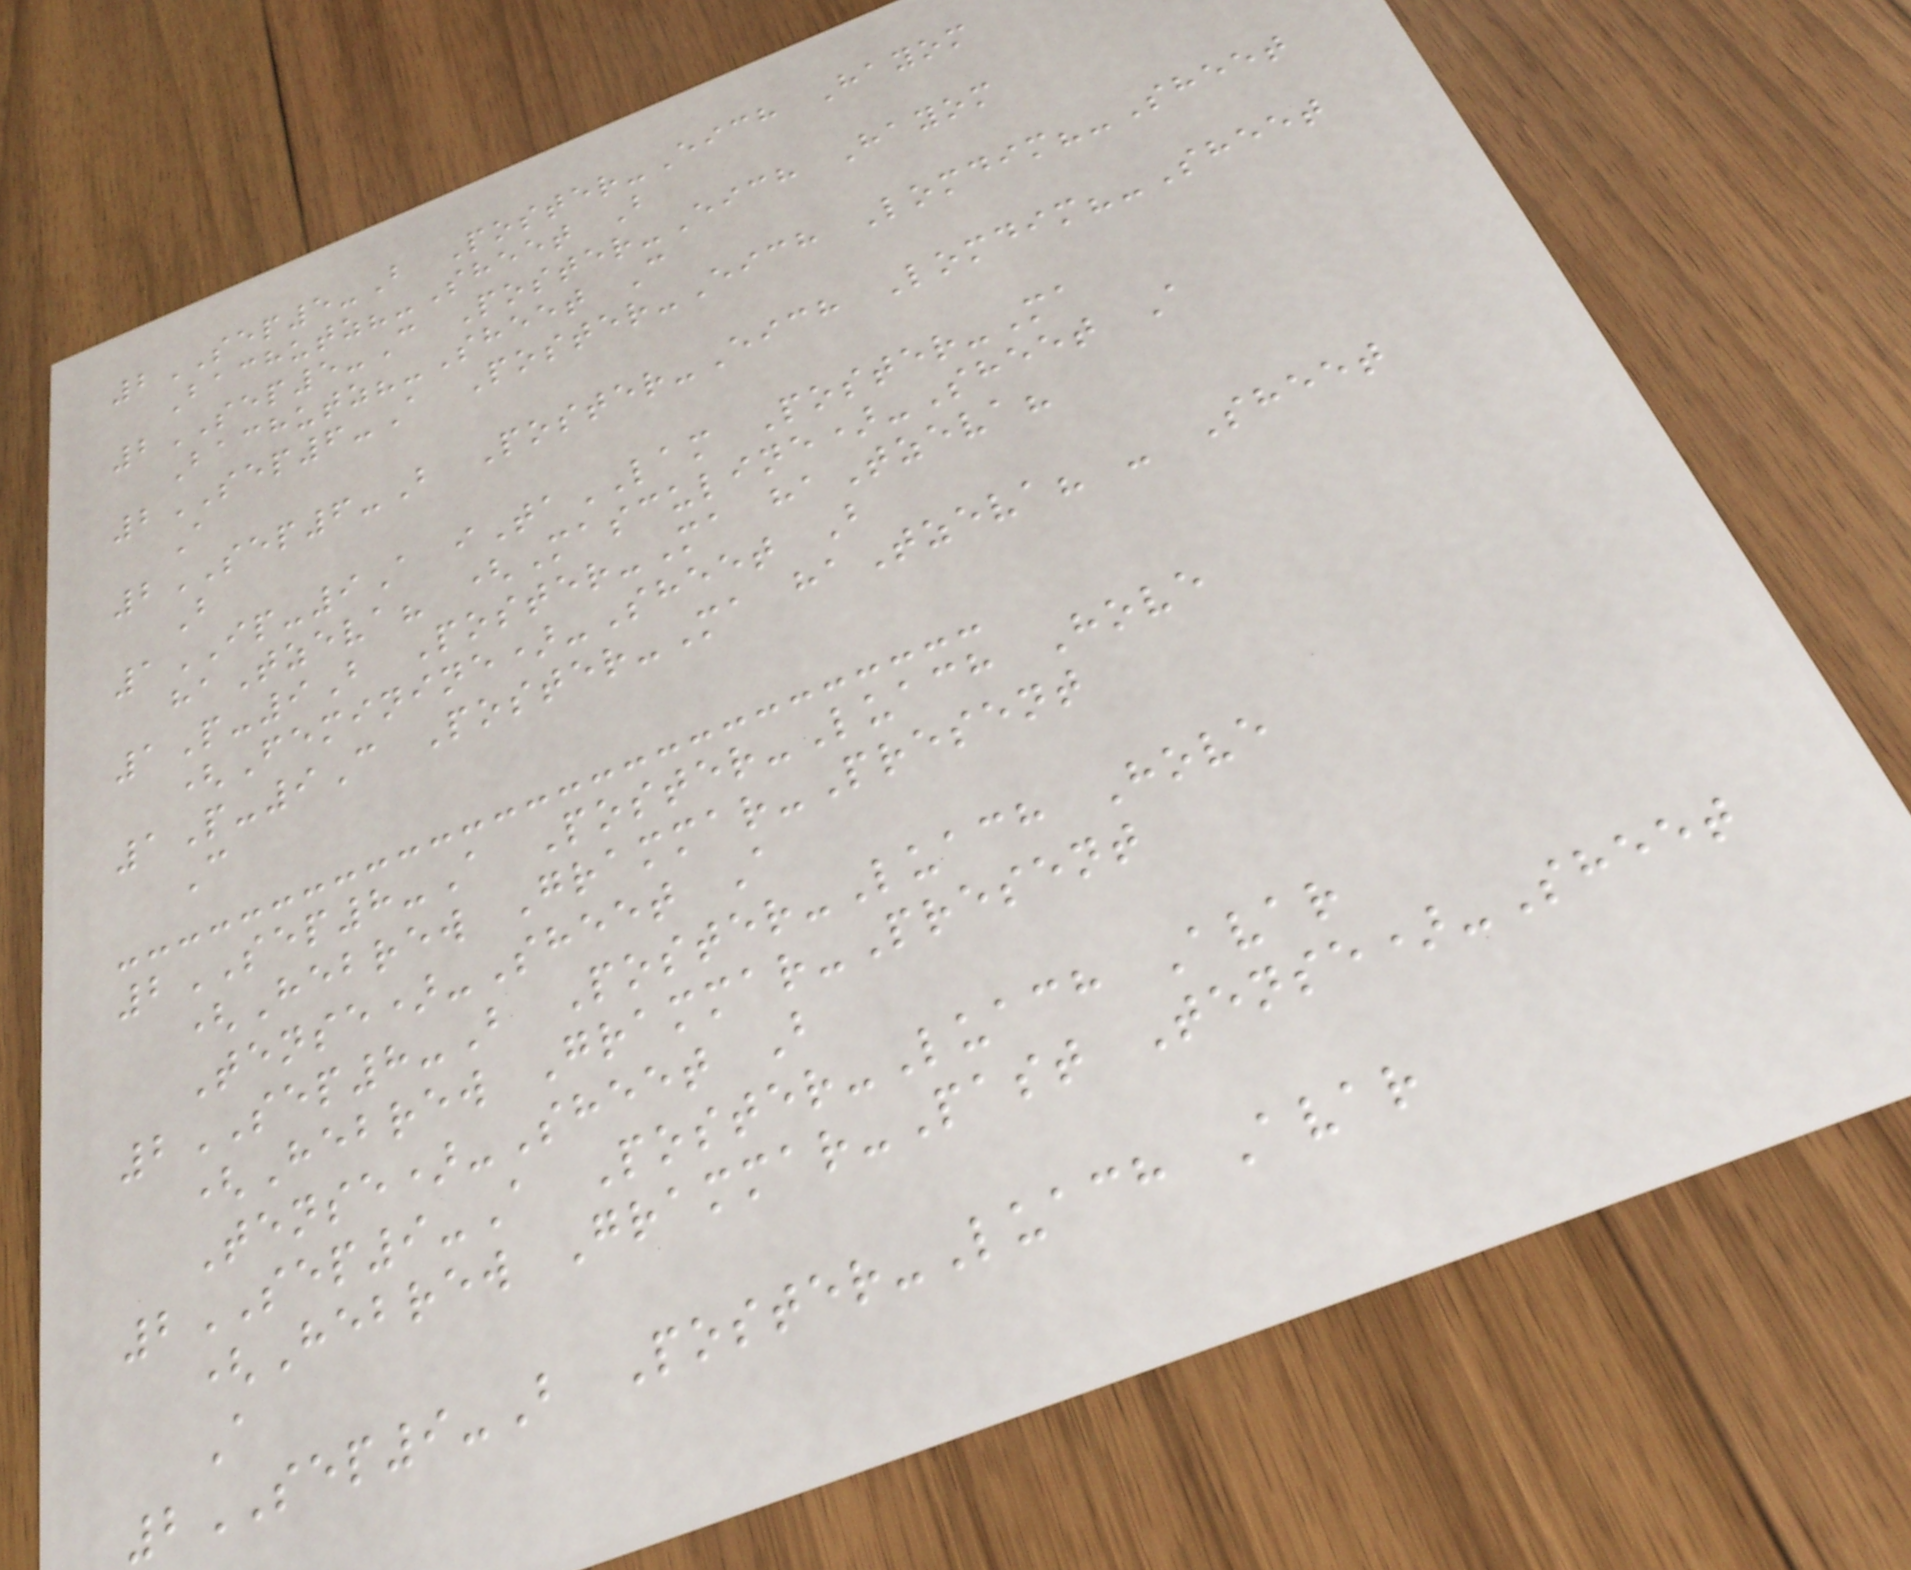2SEP5-B Poster-Eich Hayom
Bachutz?-Sheet B
2SEP5-C Poster-Eich Hayom
Bachutz?-Sheet C
2SEP6-A Poster-Eich Lomdim?-Sheet
A
2SEP6-B Poster-Eich Lomdim?-Sheet
B
1IP-9A iTaLAM Poster-Ma
haTzeva? (Masculine)-Sheet A
1P-9B Poster-Ma haTzeva?
(Feminine)-Sheet B
1P-9C Poster-Ma haTzeva? - Sheet
C
2SEP8-A Poster-Luach Hove
(Hebrew Grammar-Present
Tense)-Sheet A
2SEP8-B Poster-Luach Hove
(Hebrew Grammar-Present
Tense)-Sheet B
2SEP9-A Poster-Luach Avar
(Hebrew Grammar-Past Tense)-Sheet
A
2SEP9-B Poster-Luach Avar
